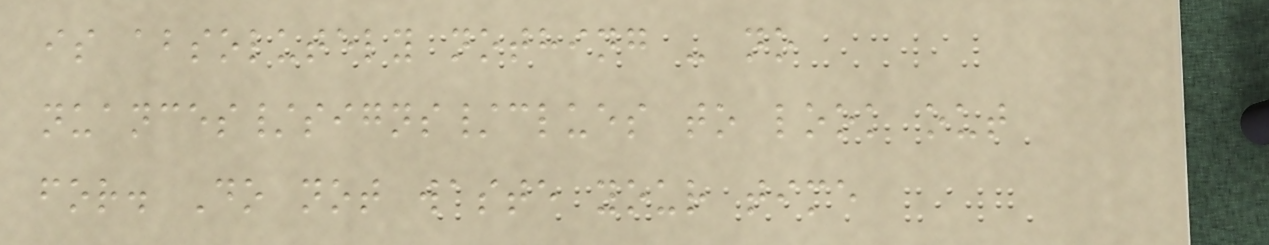is absolutely nothing - no
nuances/signs/clues to look out
for. Do not waste your time
